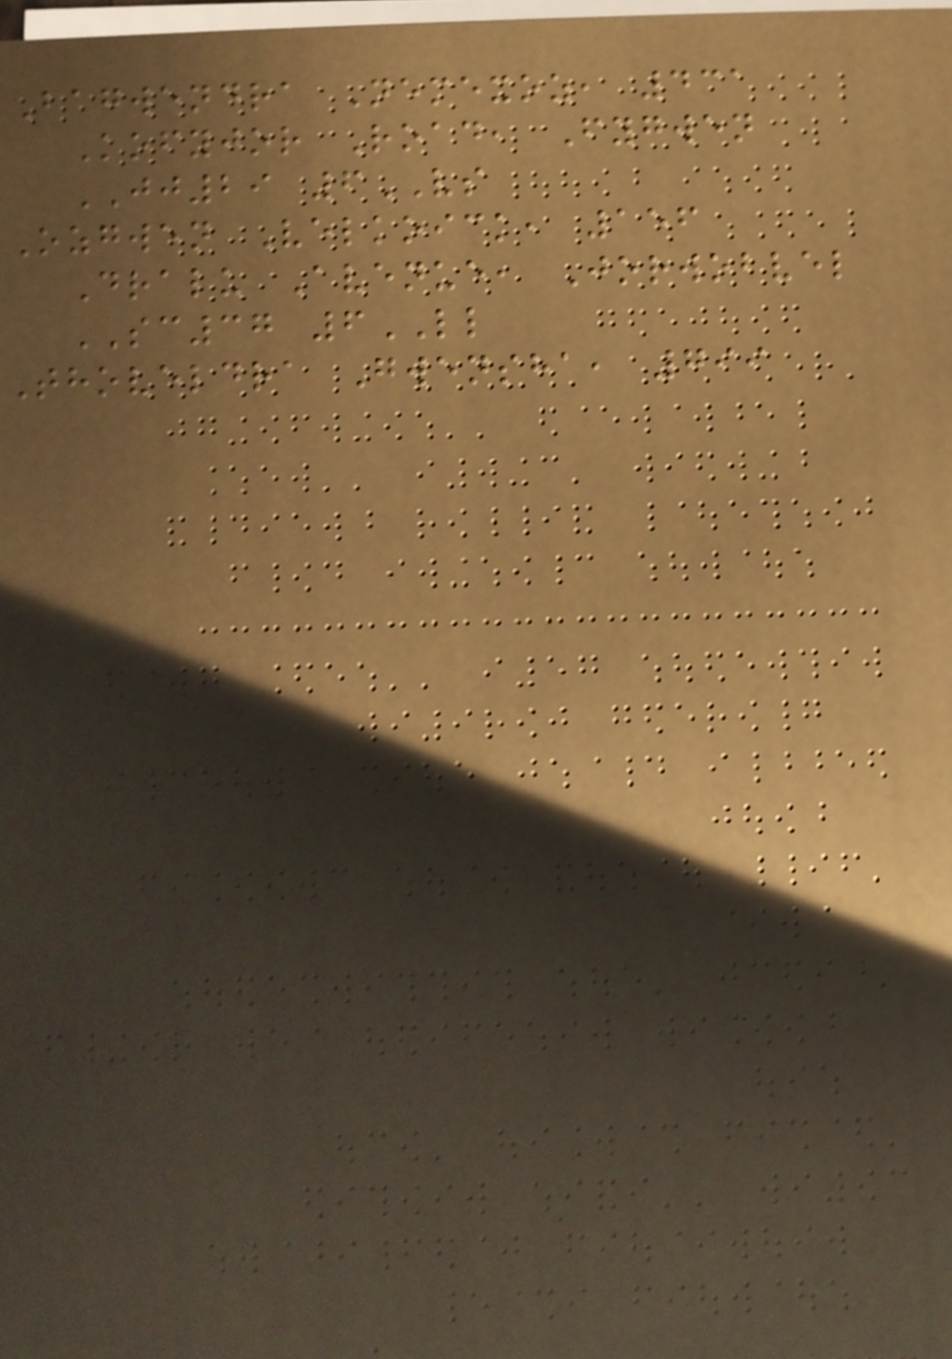Bagwendra Nemexoz, 431
Kofyjor Road, Fygwen
JJ29 6VS
Ozgwen Velkoick, 156
Dralu Avenue, Jorwobvel
SC37 6LL
Thoveldra Gwensha, 799
